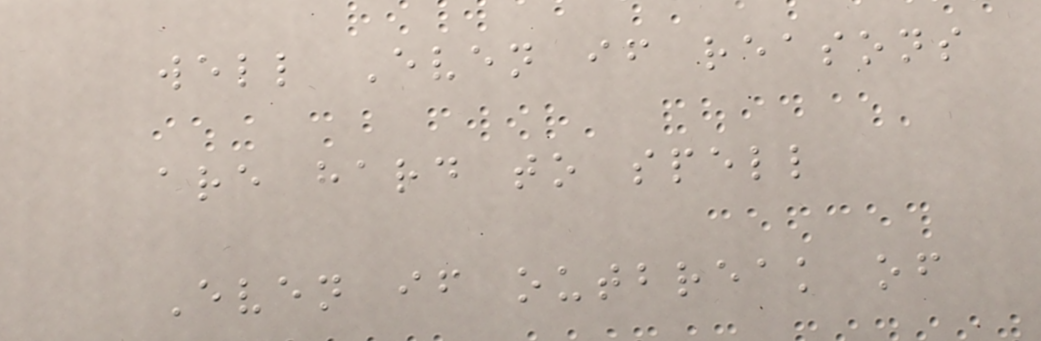well Even if reasons
are hard to spell
Even if outbreak of
